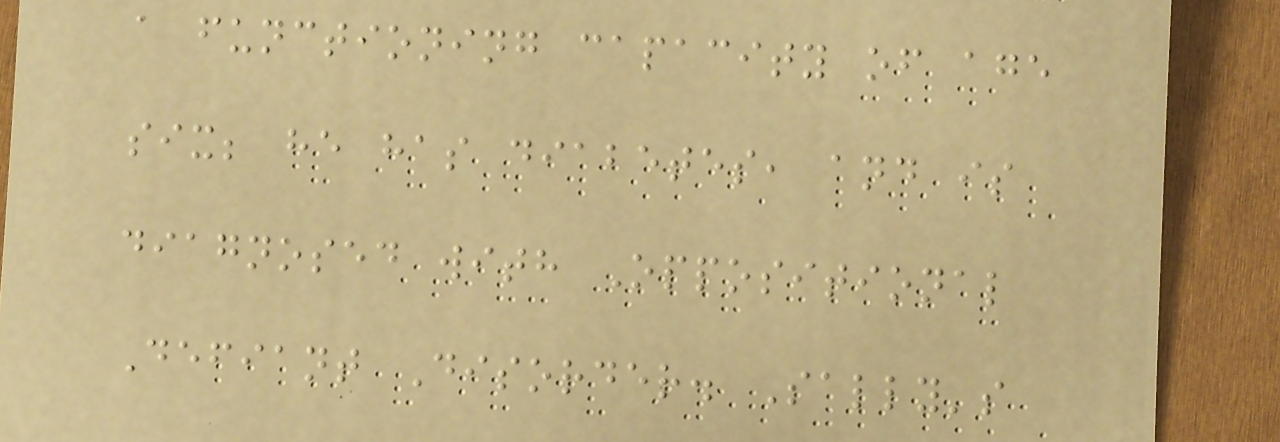a functioning capacity of age
six; he has diabetes, and is
diagnosed with Oppositional
Defiant Disorder. Sally's
